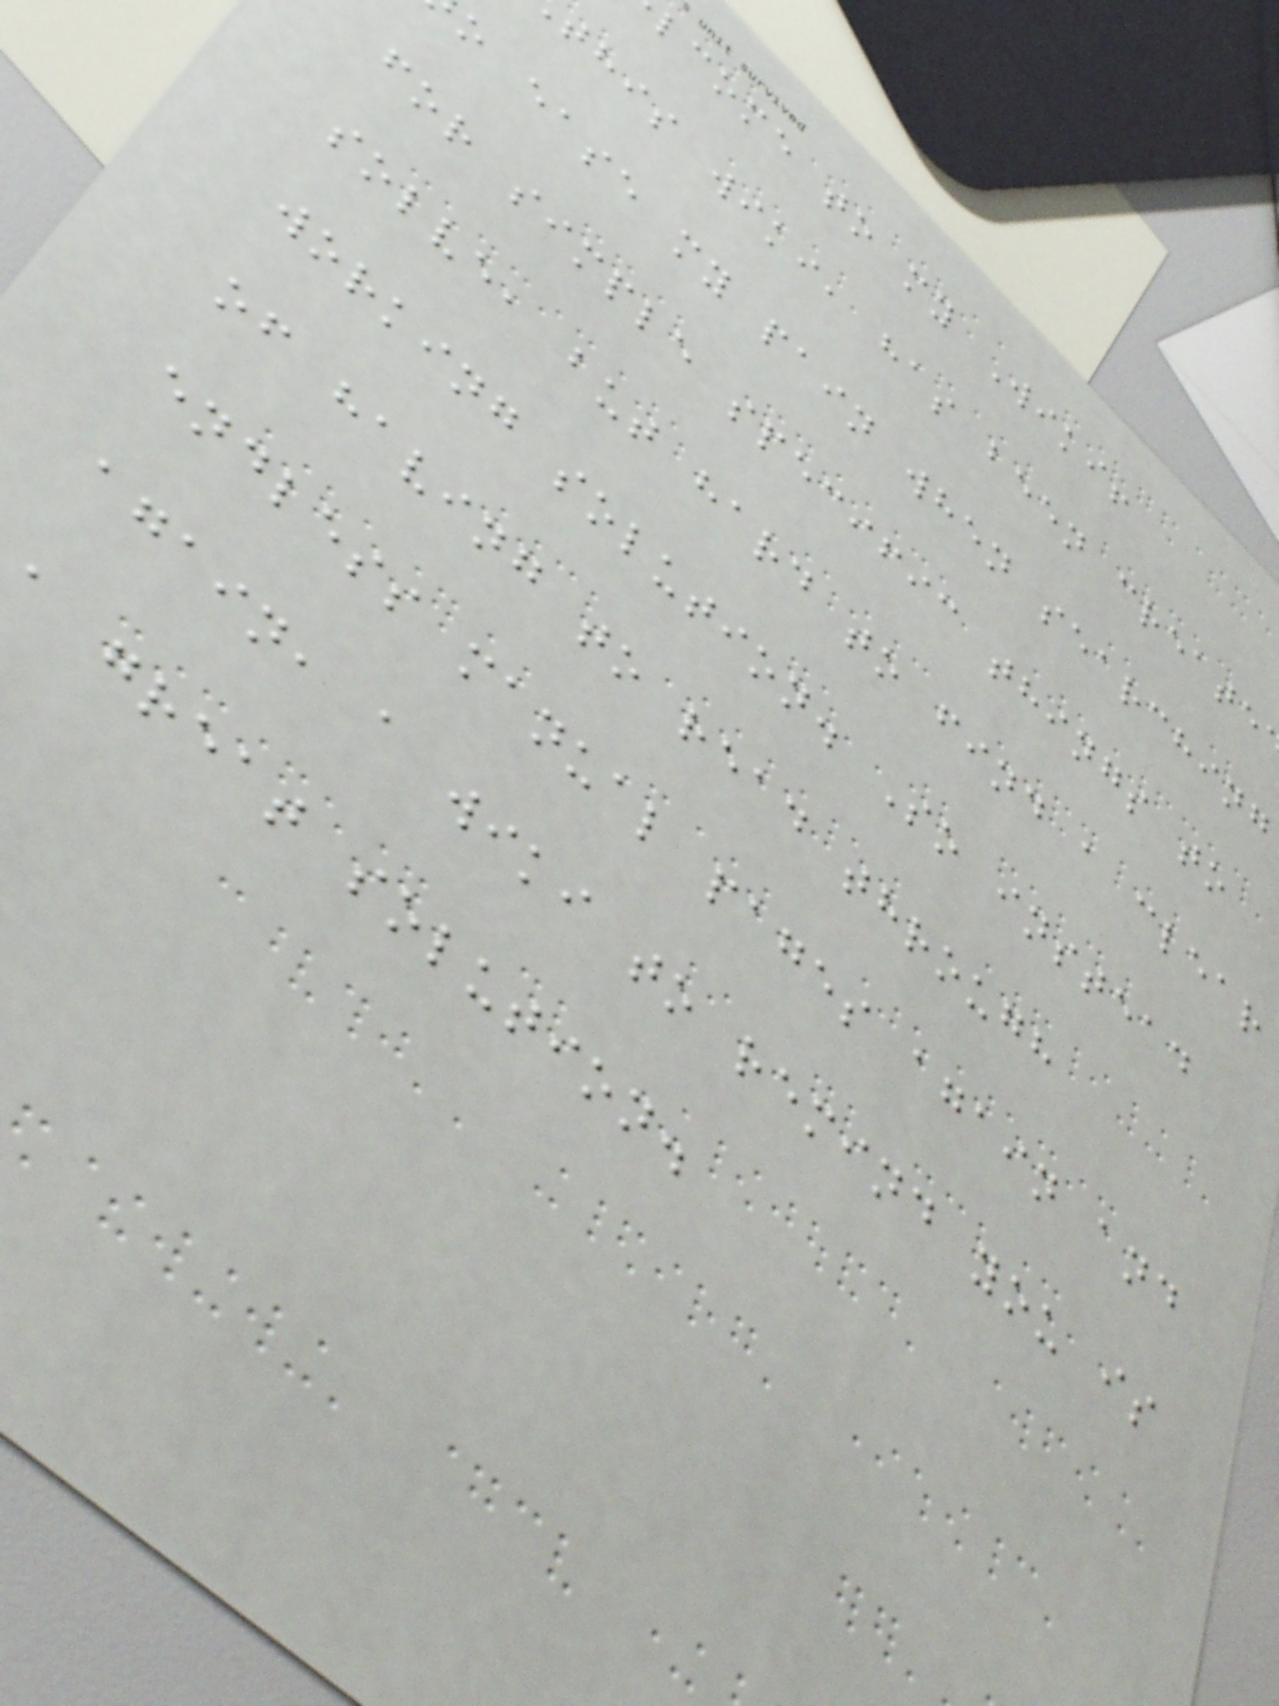lcome to my Wiki!
this wiki, has been create
o ease my pain when searching
for simple specific things to
solve, but hard to find a clear
working solution. So instead
of having to read through
endless manual pages again and
again, a wiki to remind you is
a great solution.
